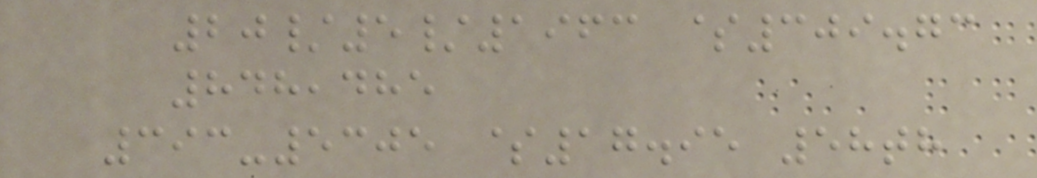20/5/1963 $309.73
848,485
393-5305 $17.95 58th
